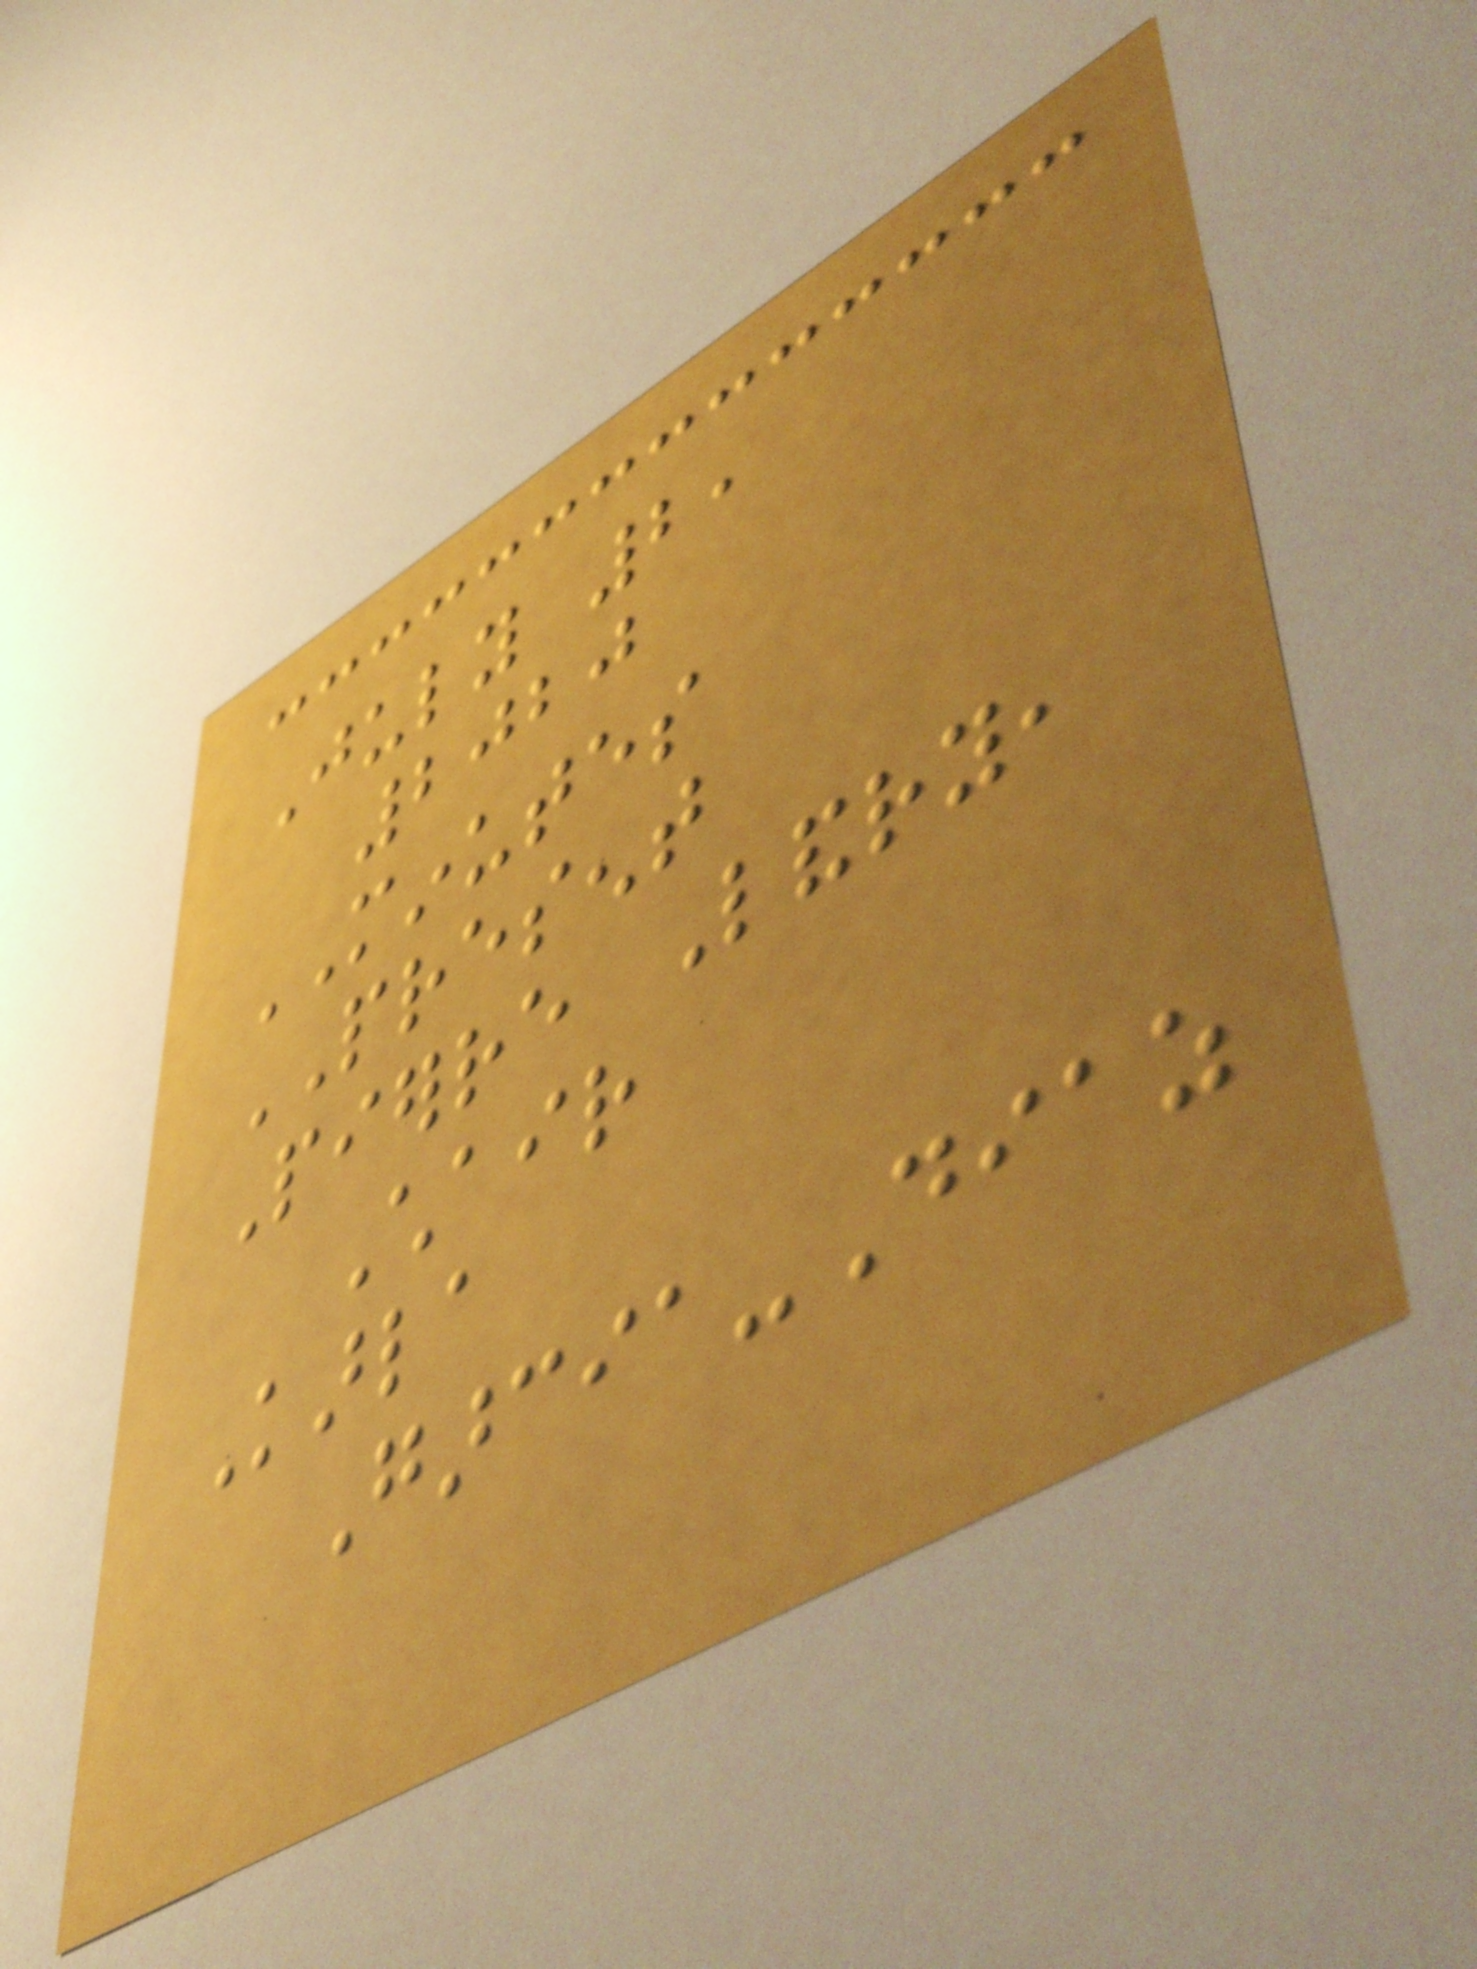July 2,
2020
MINUTES
PRESENT
Pierre Landry,
Chair
Karla
Garcia-Diaz
